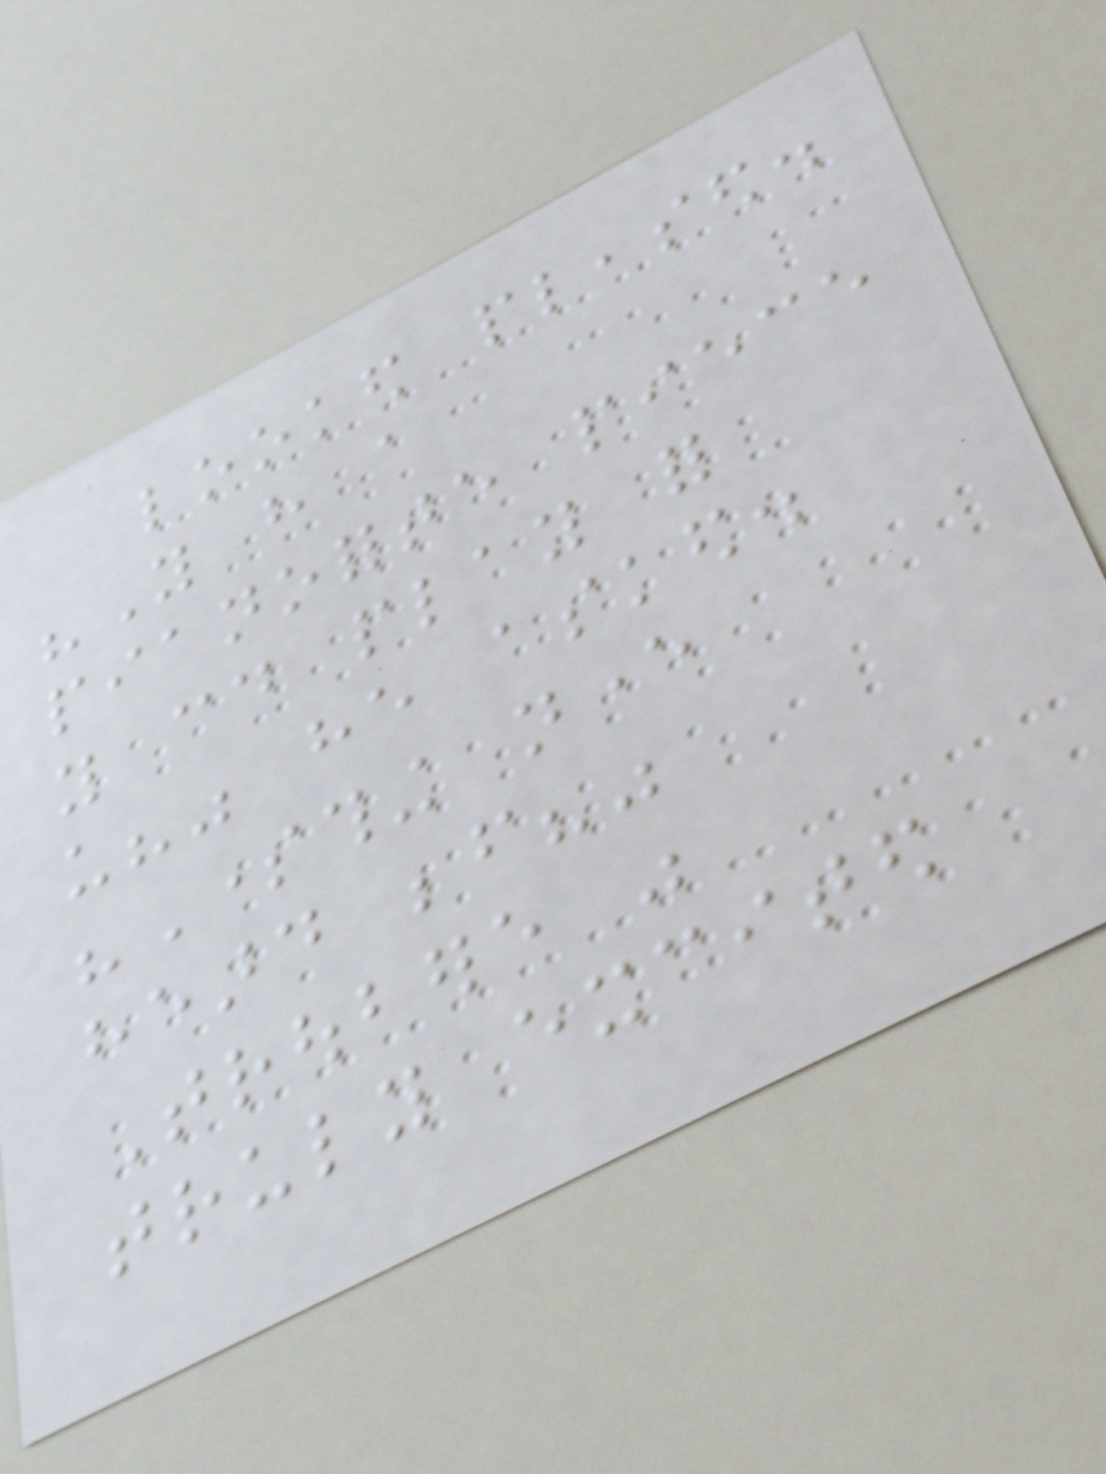looked pleased.
"You have a
pianoforte piece
you could play for
us?" he asked.
"Something never
heard before?"
Troubere was
truly excited
